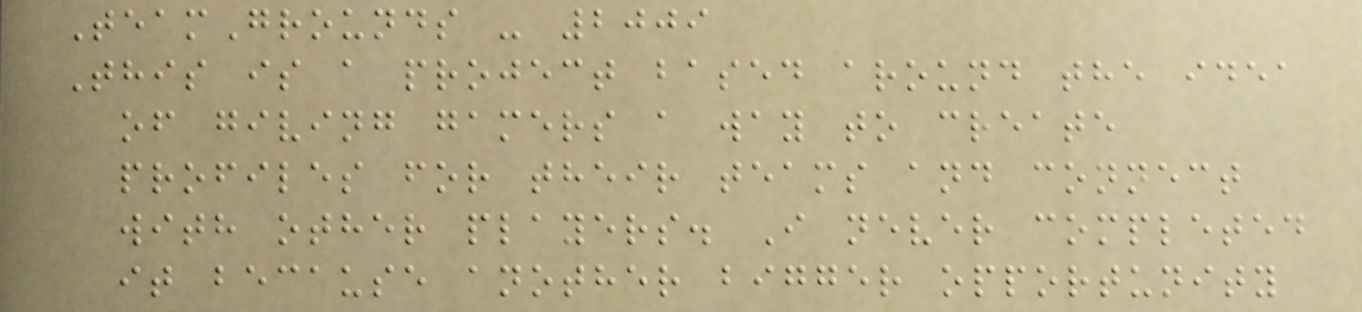TeamGrounds - 2009
This is a project based around the idea
of giving gamers a way to create
profiles for their teams and connect
with other players. I never completed
it because another bigger opportunity
